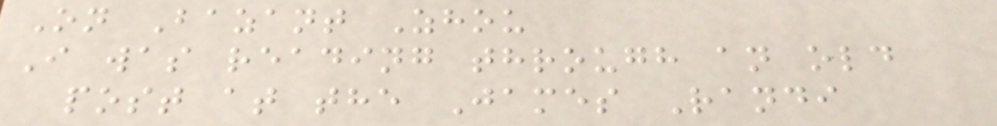On Bazant Zhou
I was reading through an old
post at the James Randi
